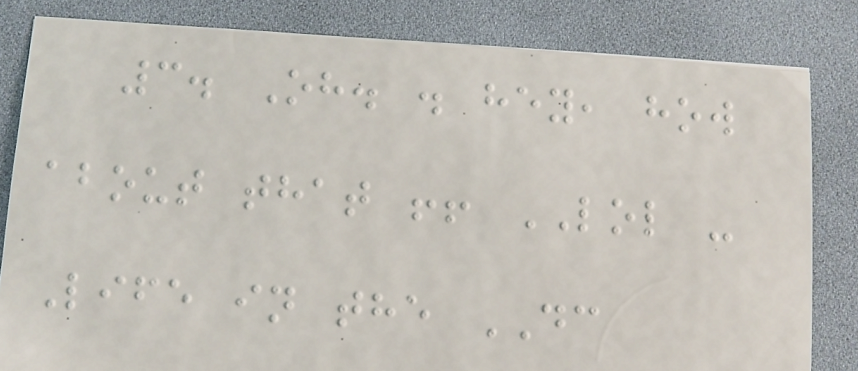3. Oh. . hey, how
about that !! LOL -
Life in the DC
